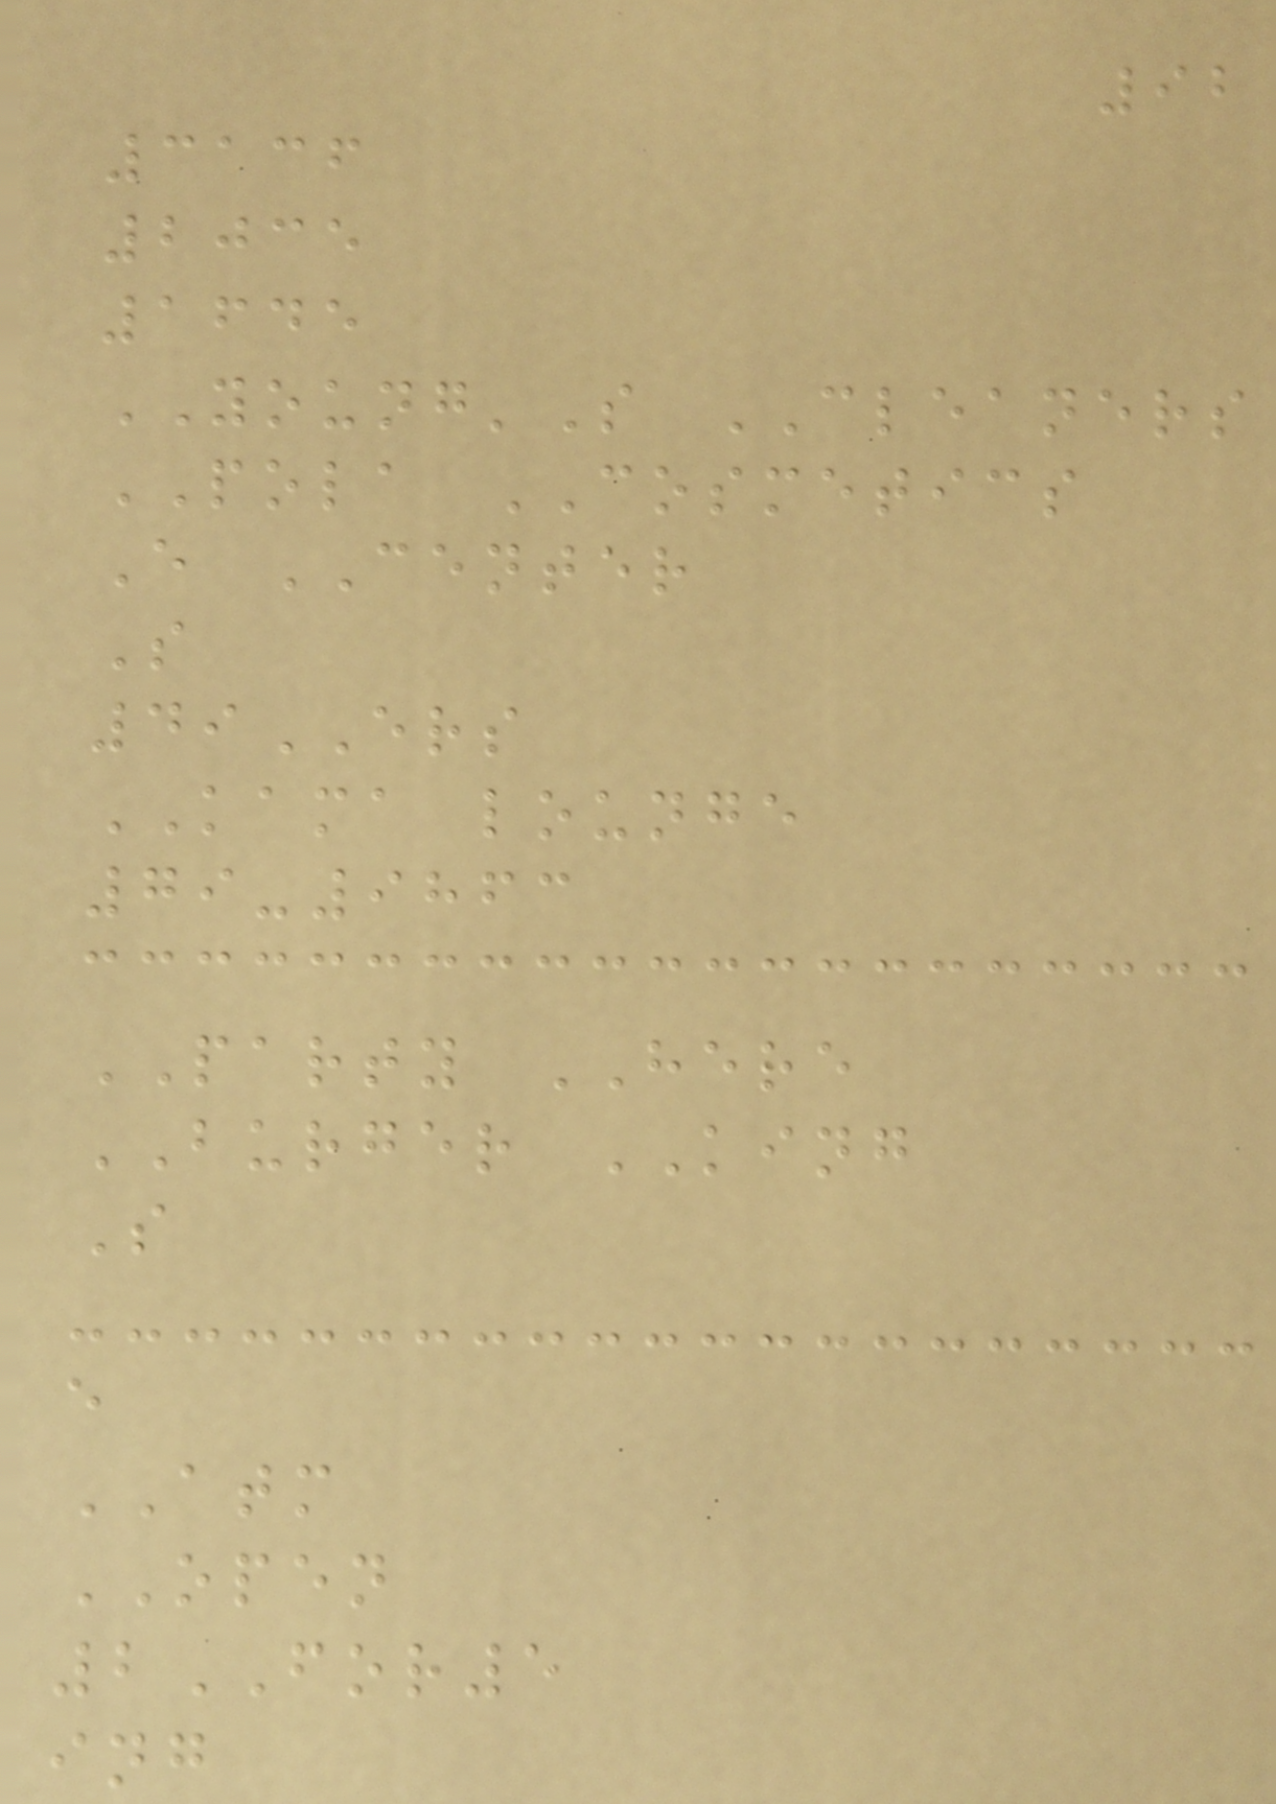92
3136
2035
1645
YOUNG'S CLEANERS
POLA COSMETICS
E CENTER
S
49ERS
KAMA lounge
79-9863
PARTY HERE
BURGER KING
S
e
ATM
OPEN
2FOR5
ing
